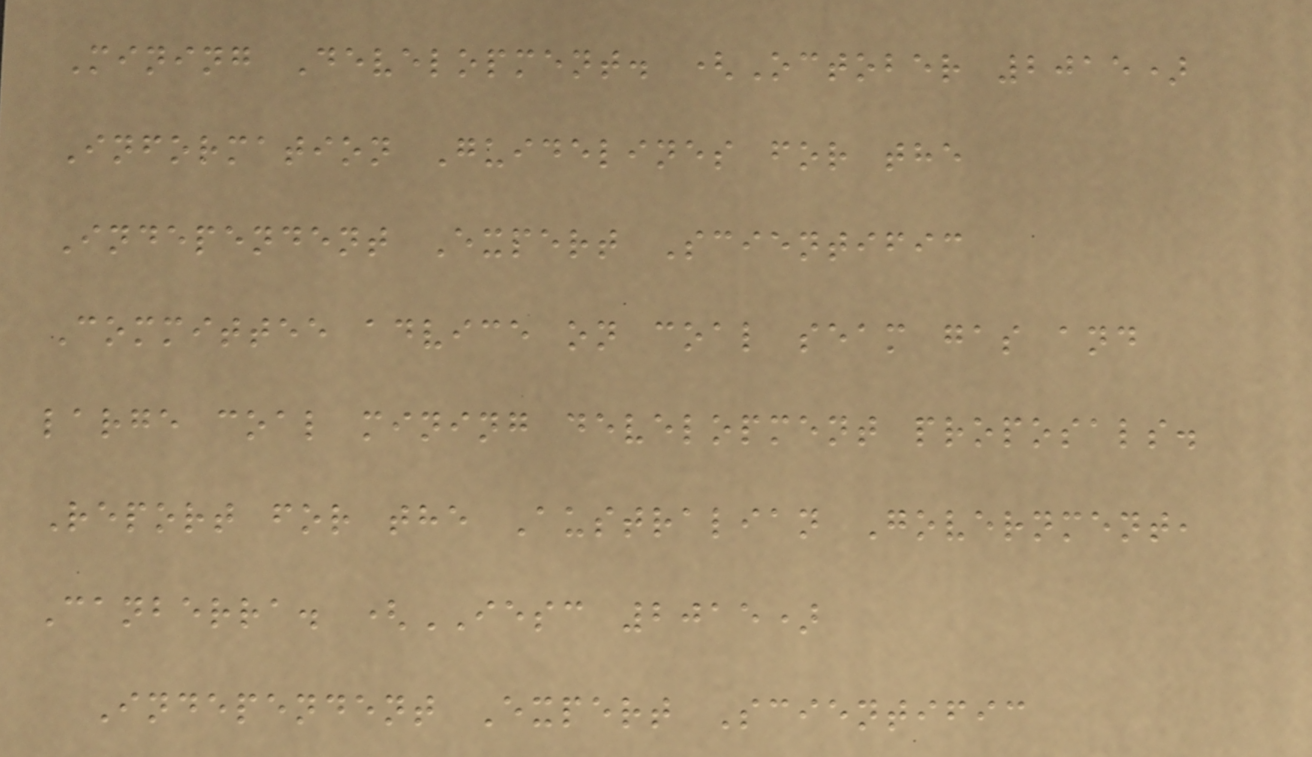Mining Development. (October 2015)
Information Guidelines for the
Independent Expert Scientific
Committee advice on coal seam gas and
large coal mining development proposals.
Report for the Australian Government,
Canberra. (IESC 2015)
Independent Expert Scientific
